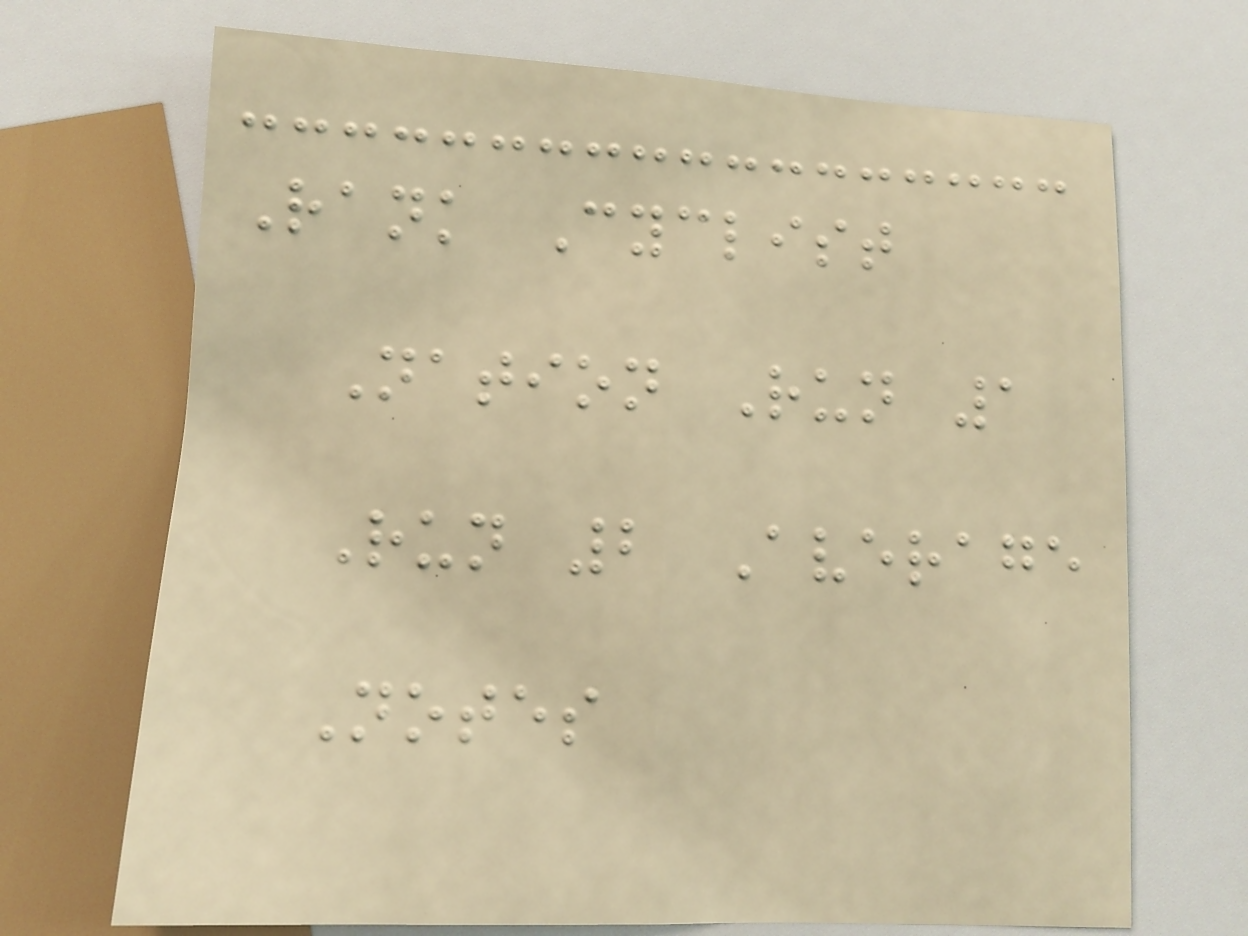Rank Cyclist
Nation Run 1
Run 2 Average
Notes
